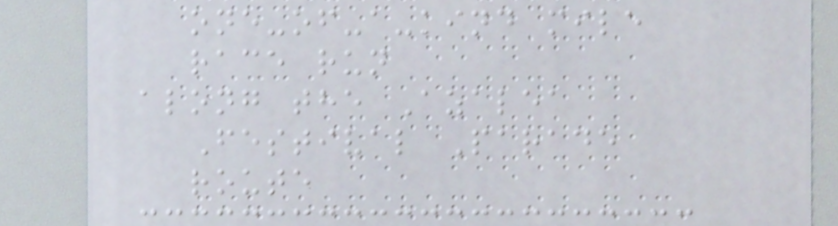one-of-a-kind mile
race run
along the Azalea
Festival Parade
route
